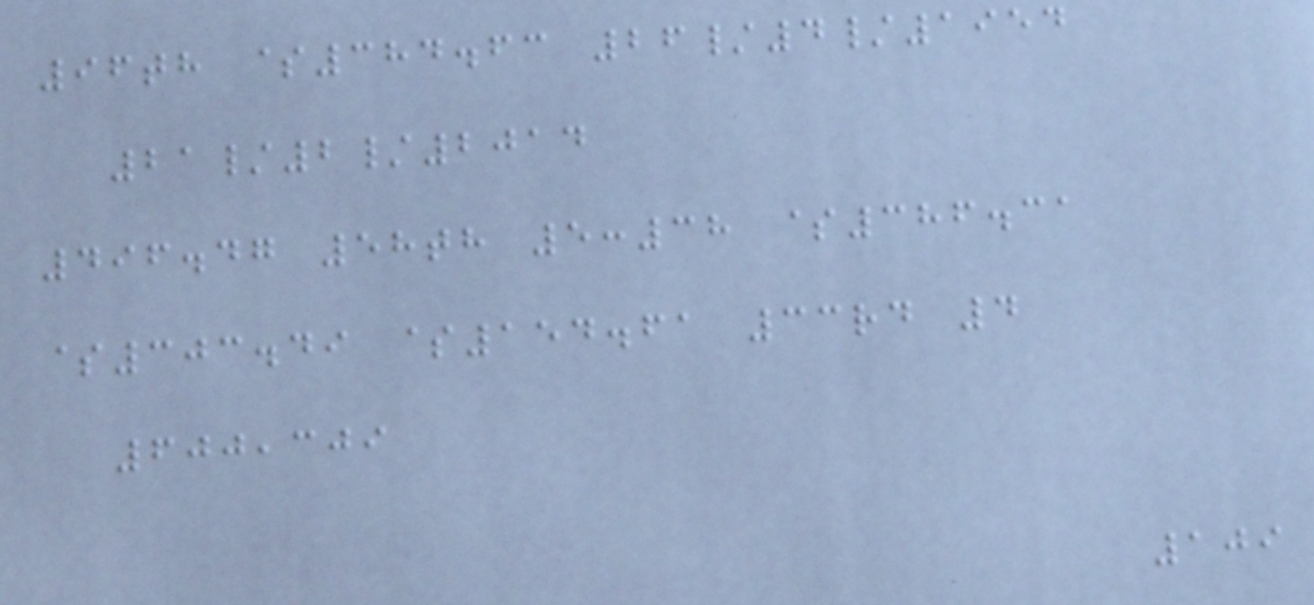96th $384.63 26/4/1954
21/2/2014
496.47 58th 5:38 $386.31
$303.49 $154.61 33rd 4
600,309
109
